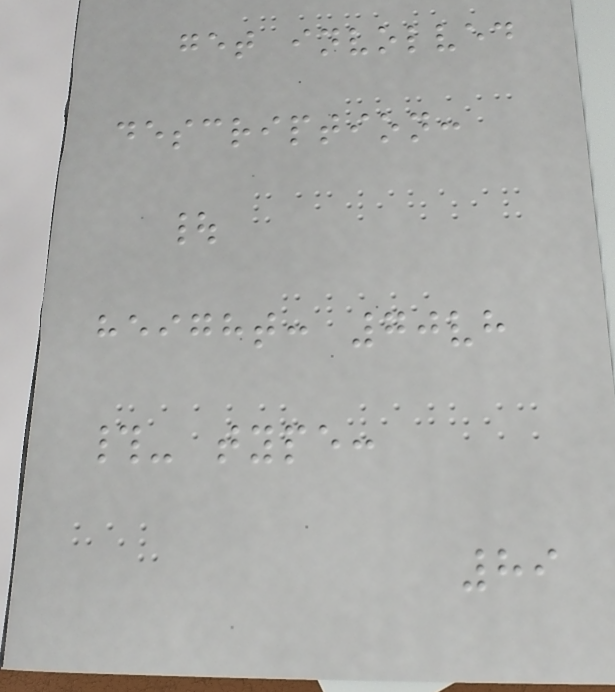get involved
description:
|
height: 70vh
#- type:
89
